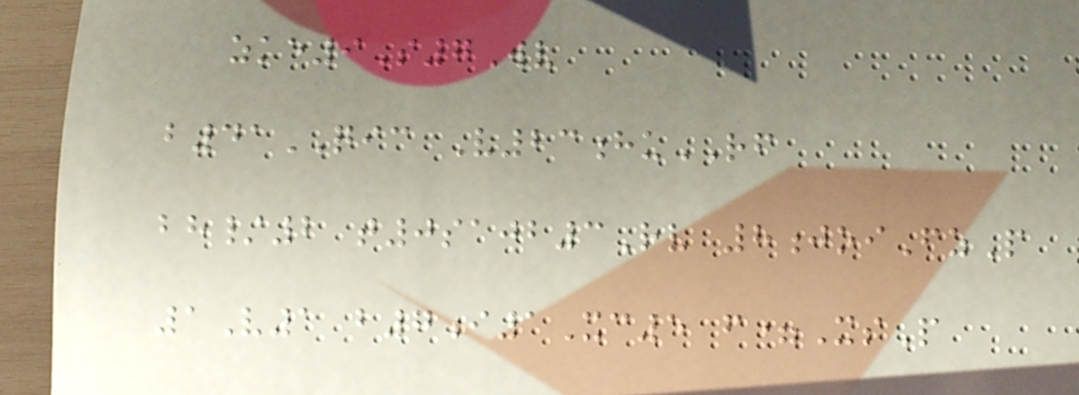zke9S7Wv
b41QIC V23huRF
bh/2 t0sajb3Rv 8joiFzP
1V1 b7i1Xc5 f=XsP
